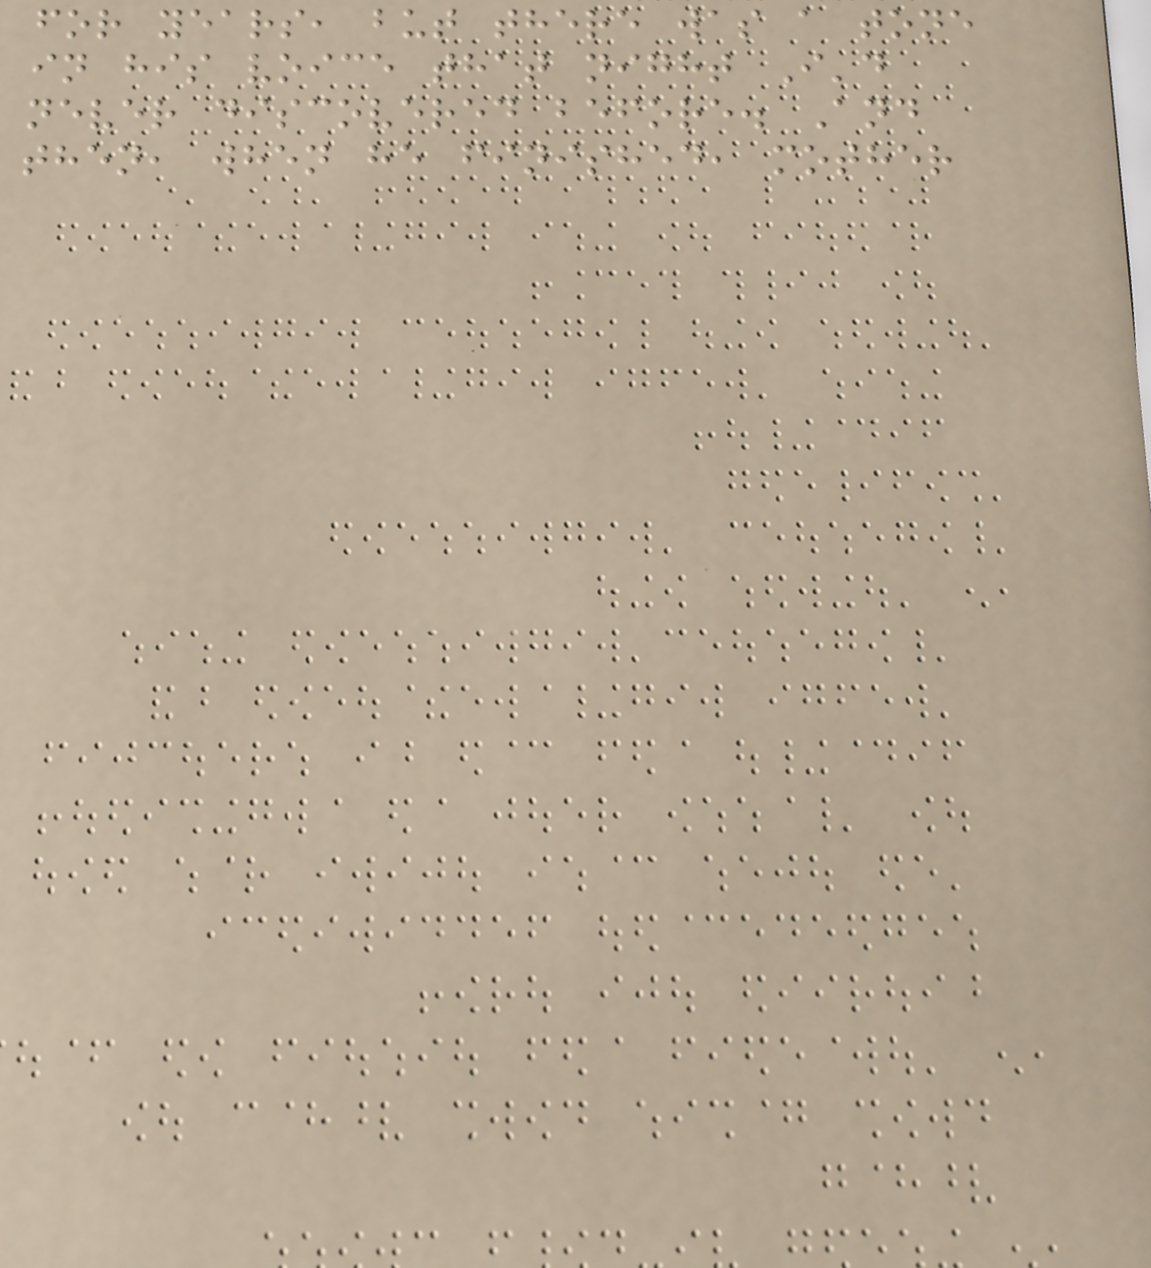for years, but there was a tone
in his voice that night I'd
never discovered before. And
then, when he finished, mother
